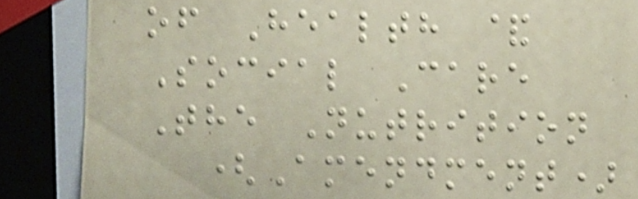of Health &
Social Care
The Nutrition
(Amendment)
